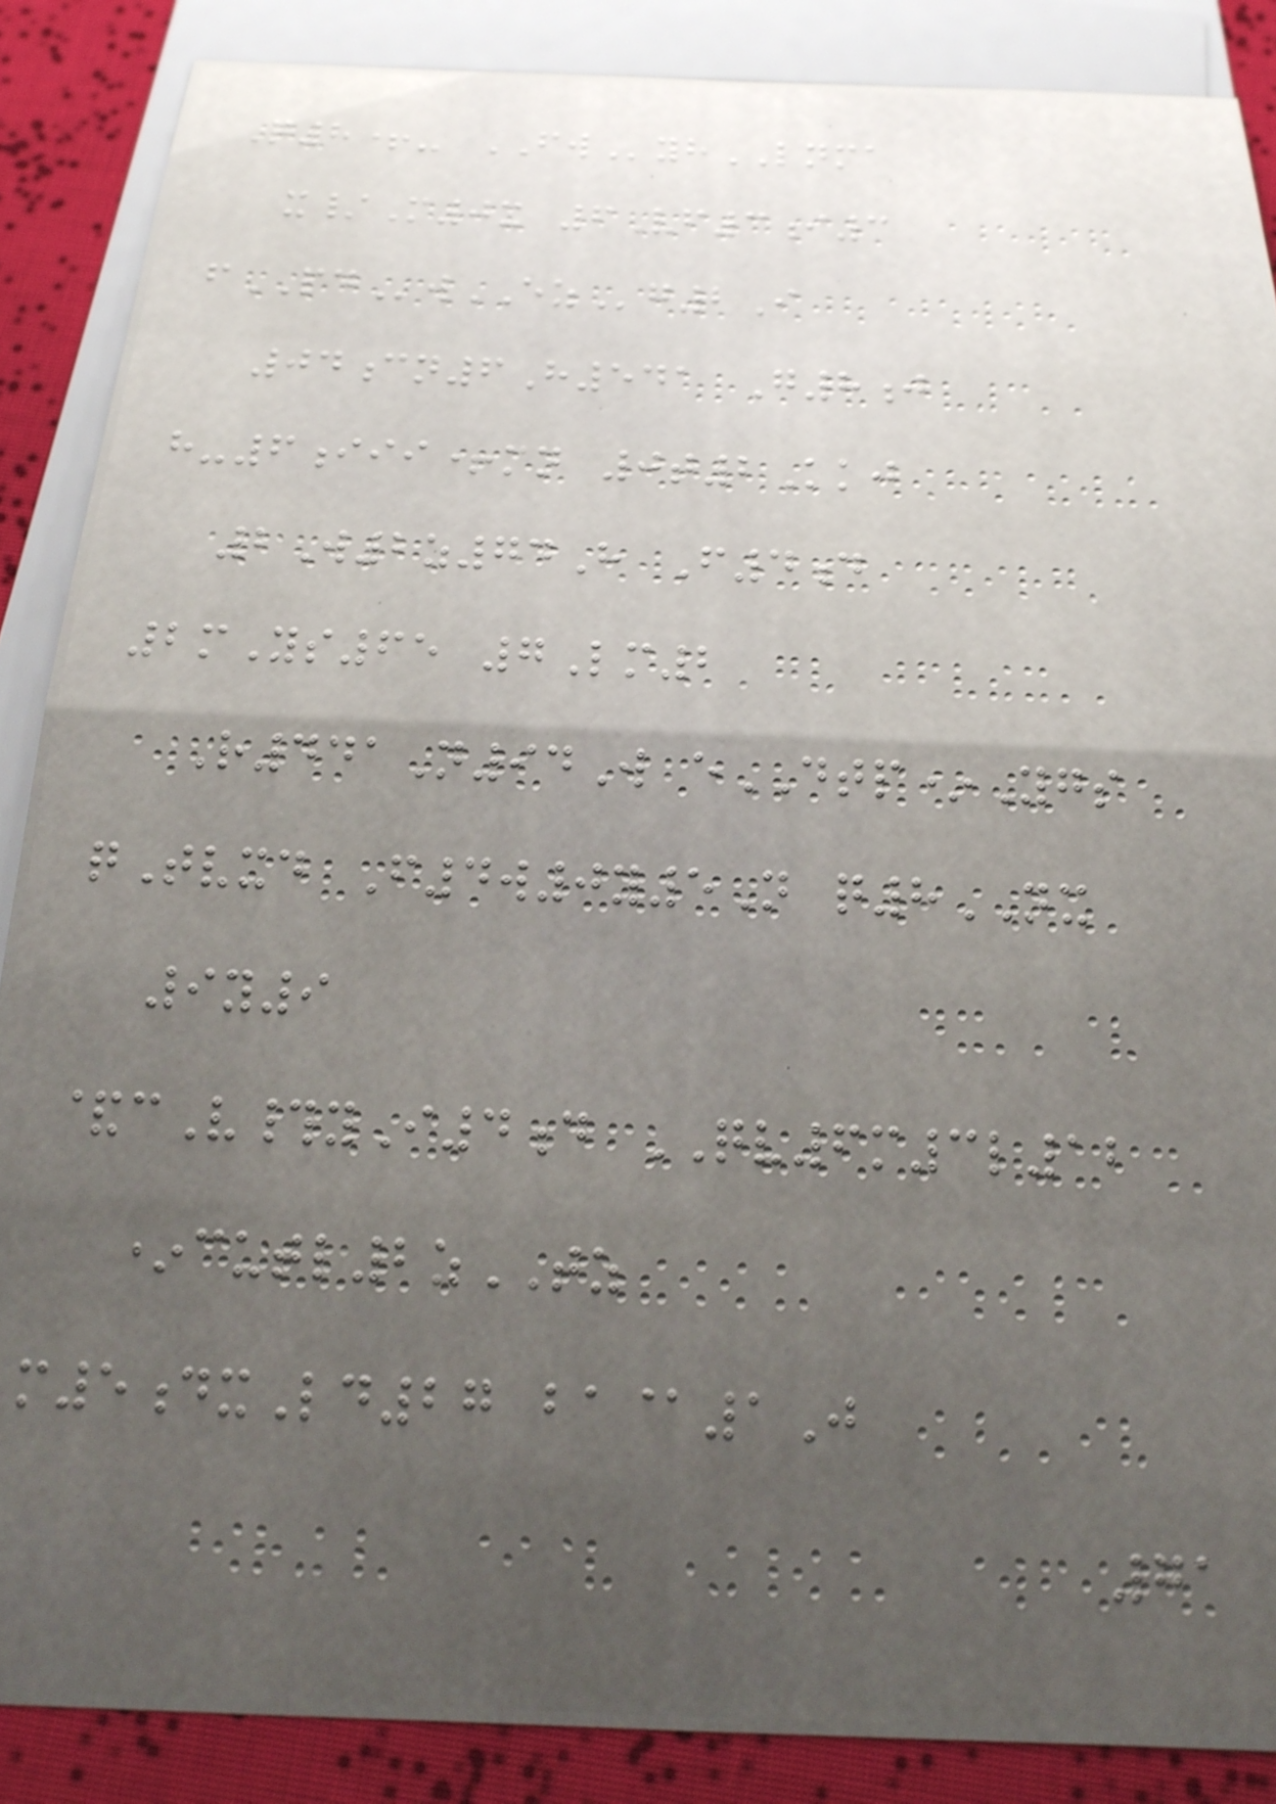Q8+- FWyhLNMA
x/M0x 6Vf3i3
fPDwEZg2I
04cn6H541 G8j
h-6iii+mn 0t2Kkj
2W2z74H F4d
2mYs65 7Lm2
R441N94W eDTP*Ygs
qTvxd F4w0y5N q8NX
9y9
&cV#yI4d QV6m3l12
*cutl2zTZ
m5dxLd27 ba@1J
71
